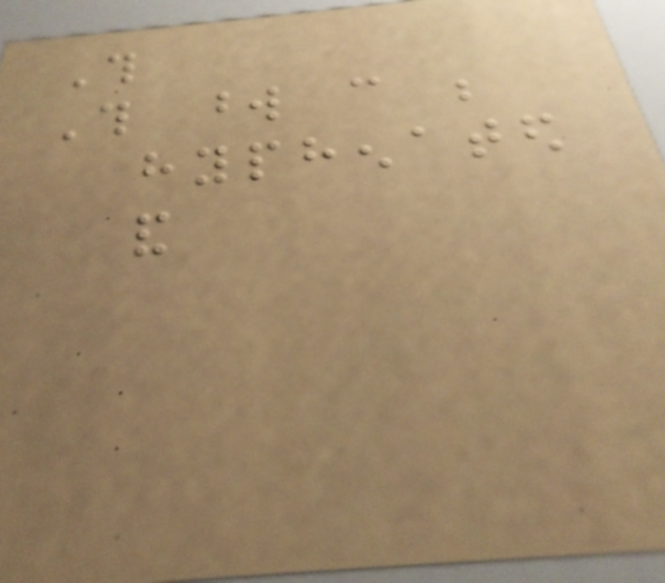This
This word can be
hyphenated
and
